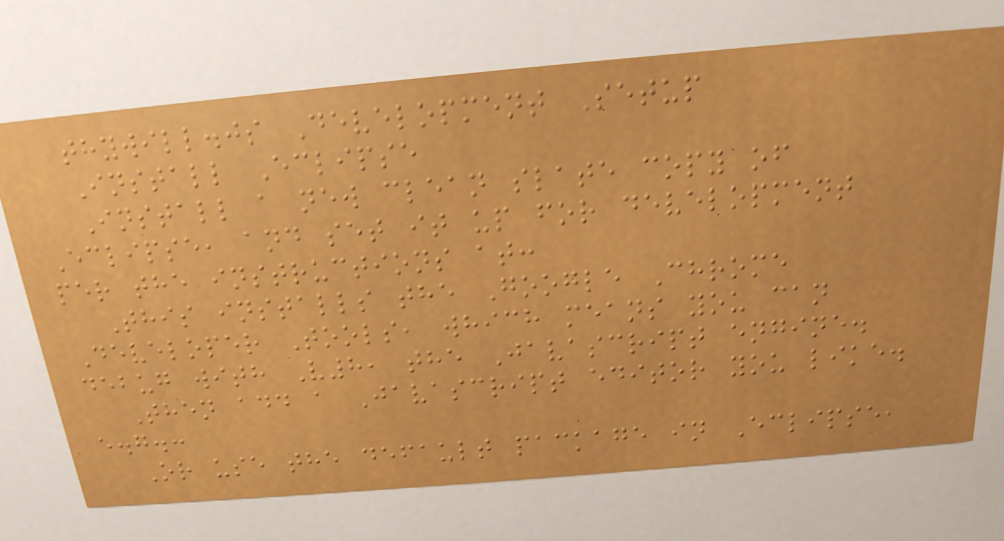thywill.js Development Setup
Install Eclipse
Install a new clean slate copy of
Eclipse, and set it up for development
per the instructions at:
This installs the Google Chrome
Developer Tools, which means you can
debug with V8, the Javascript engine.
Then add a Javascript editor you like.
e.g.:
Or use the default package in Eclipse,
